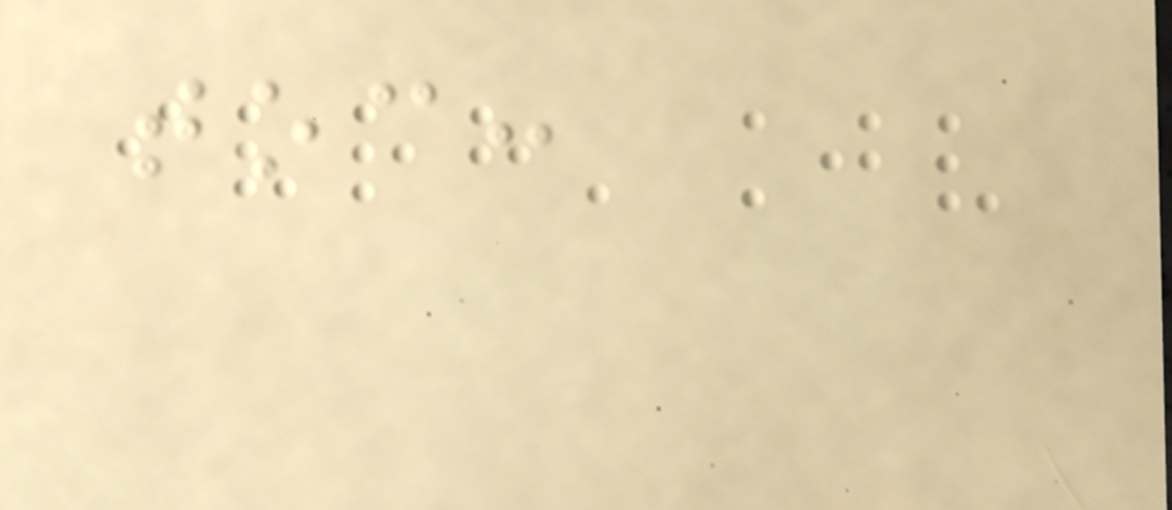toc:
